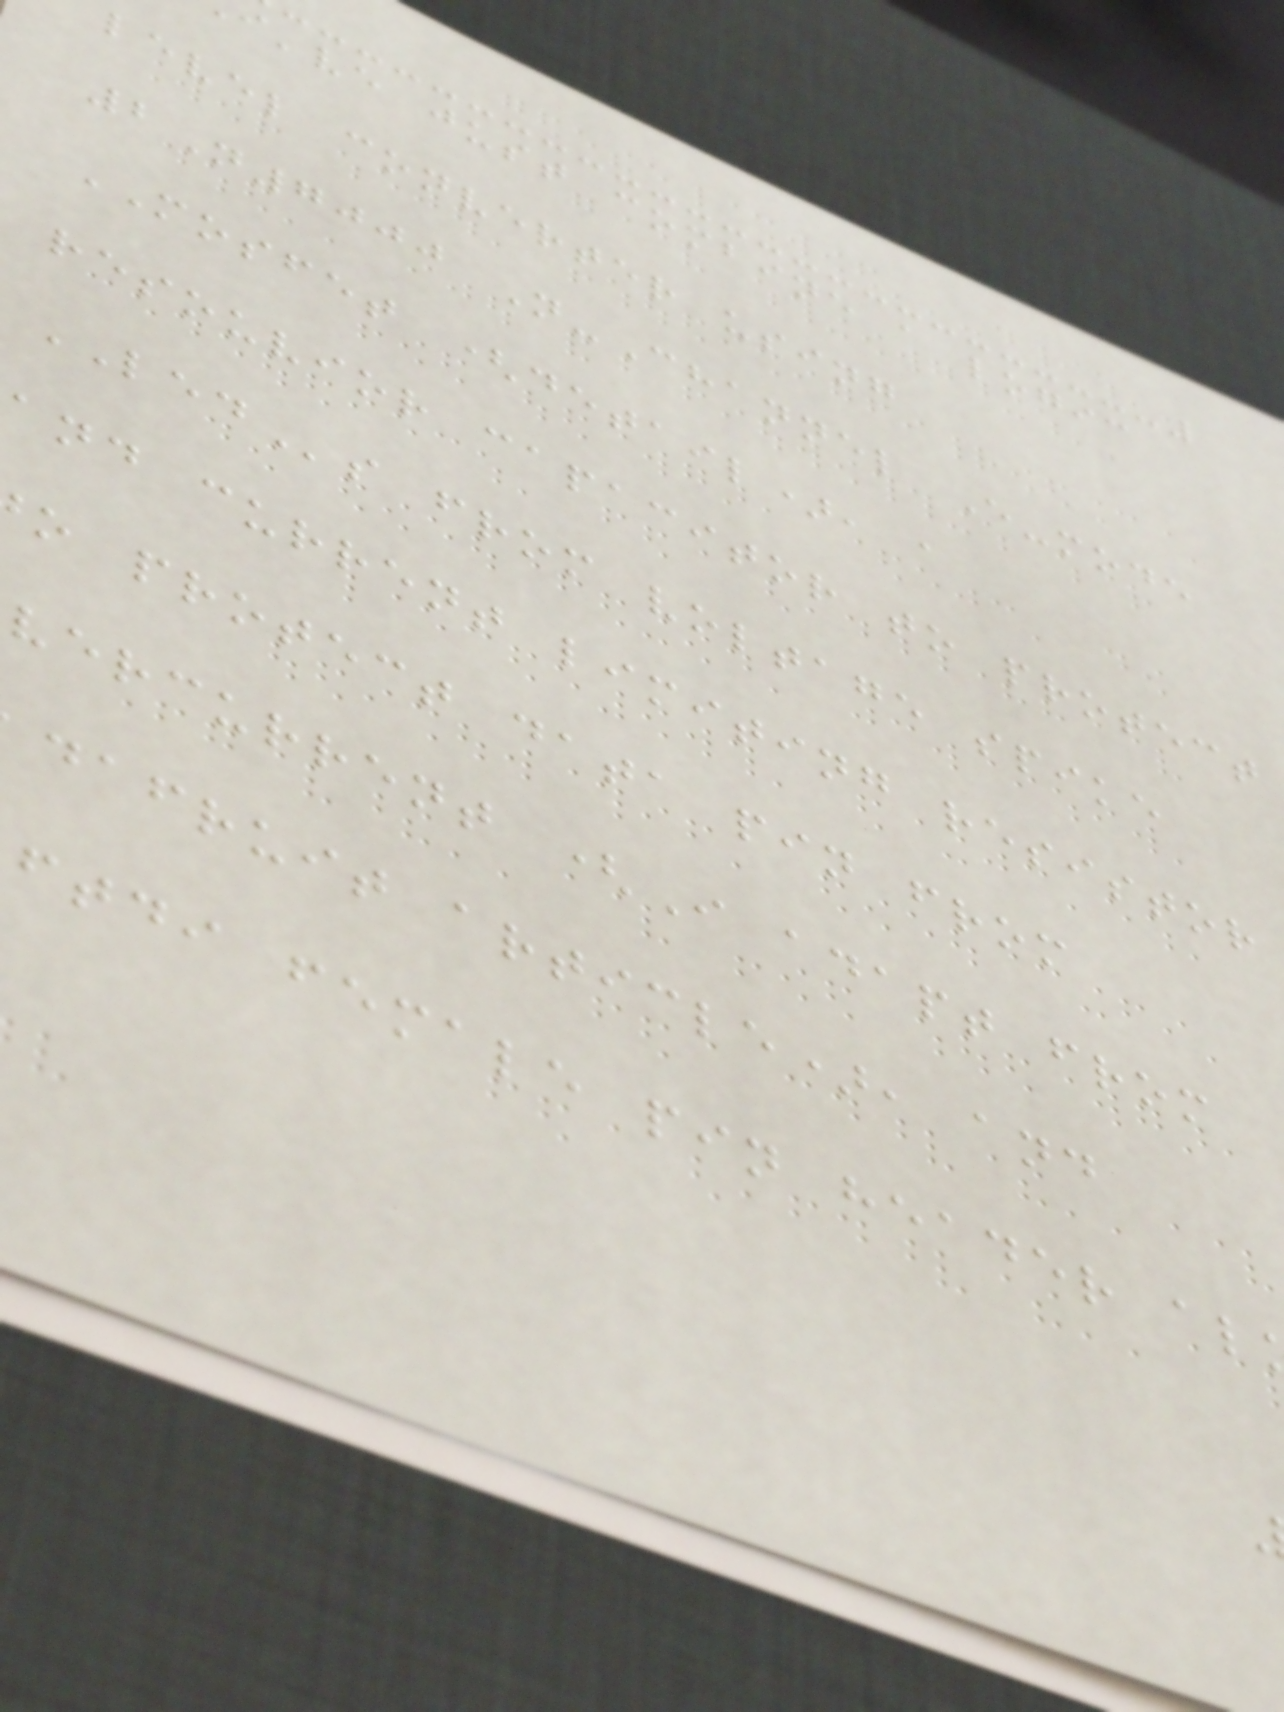i've just combine a logic
level converter using
2N7000 N-Channel E-mode
MOSFET (detail), a
resouvior capacitor to protect
LEDs from voltage spike
and current limiting resistor
o protect data pin from
vercurrent (I adapt from
dafruit article), and
ftdi female pin header al
